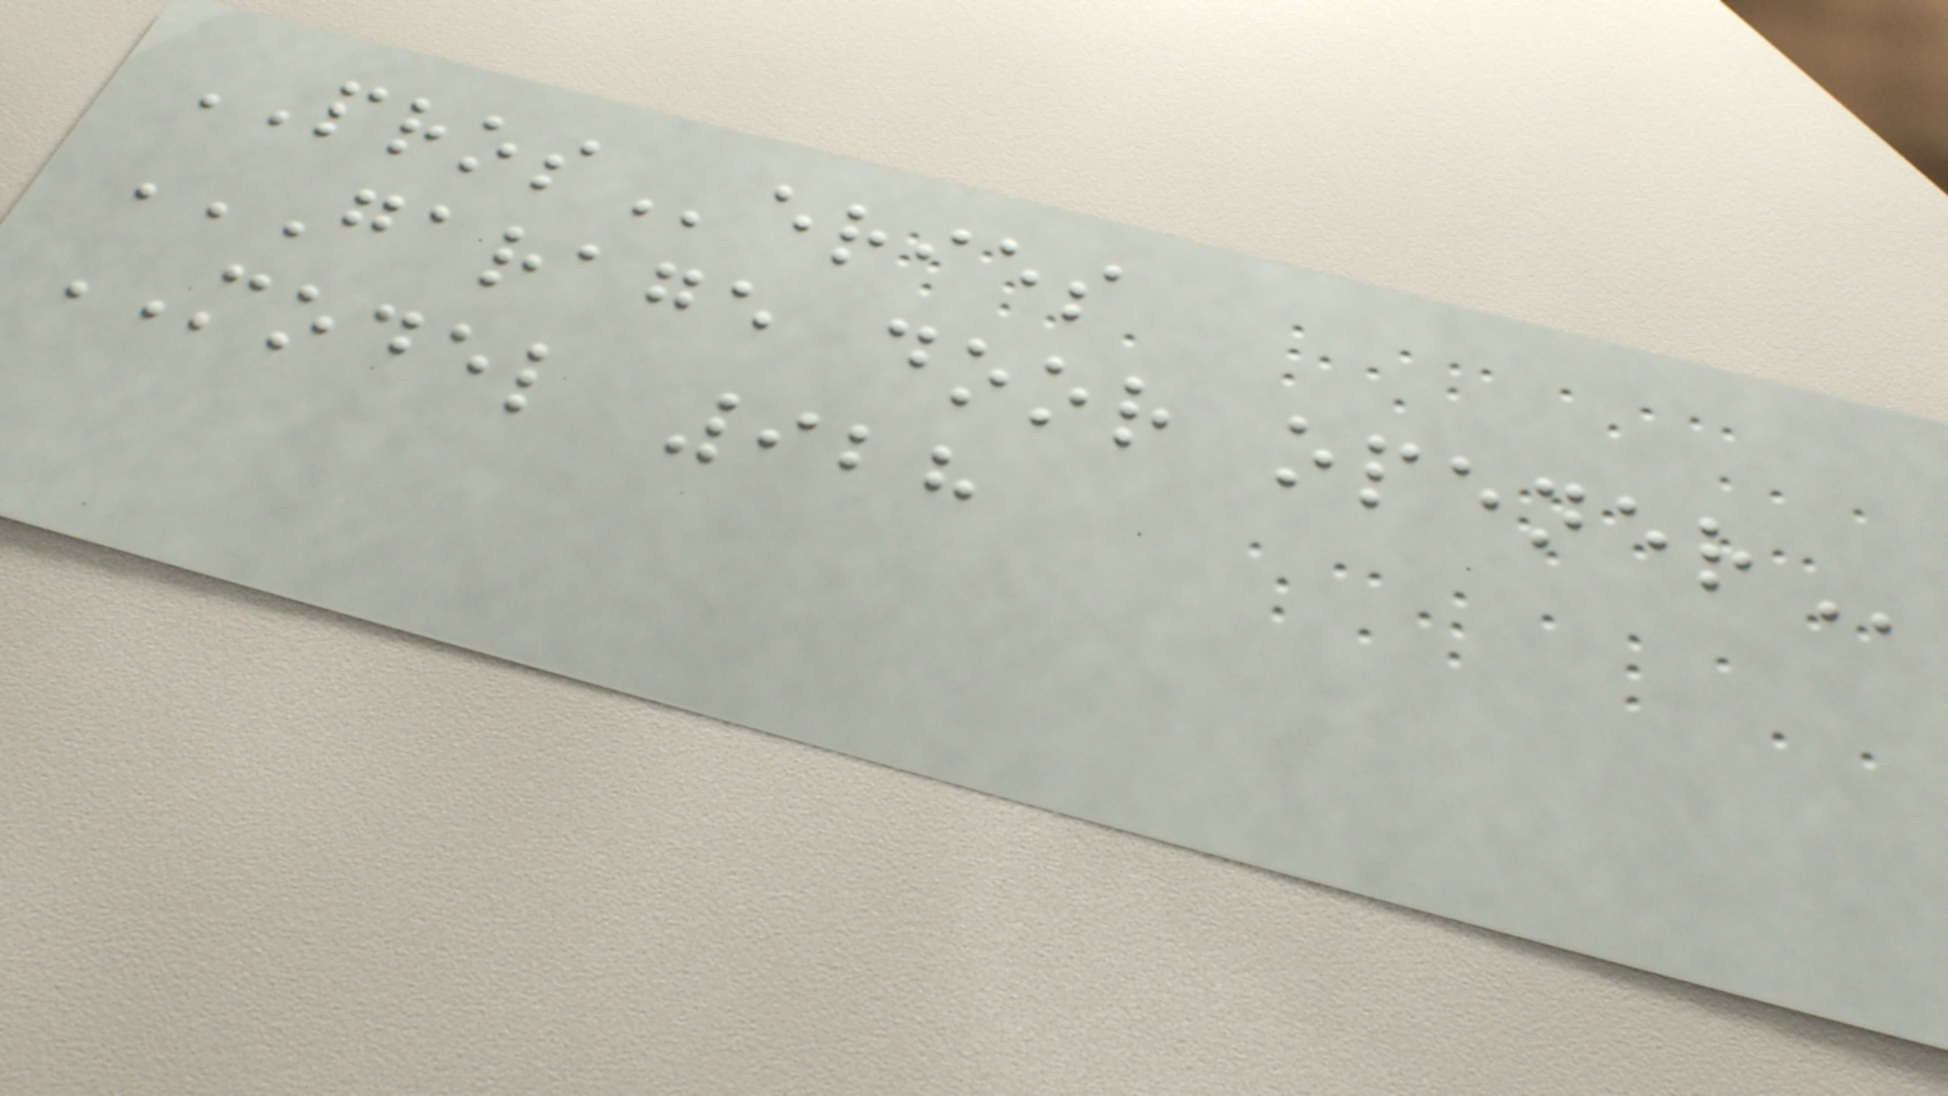PROSeries
GARAGE DOOR OPENER
MODEL 928
